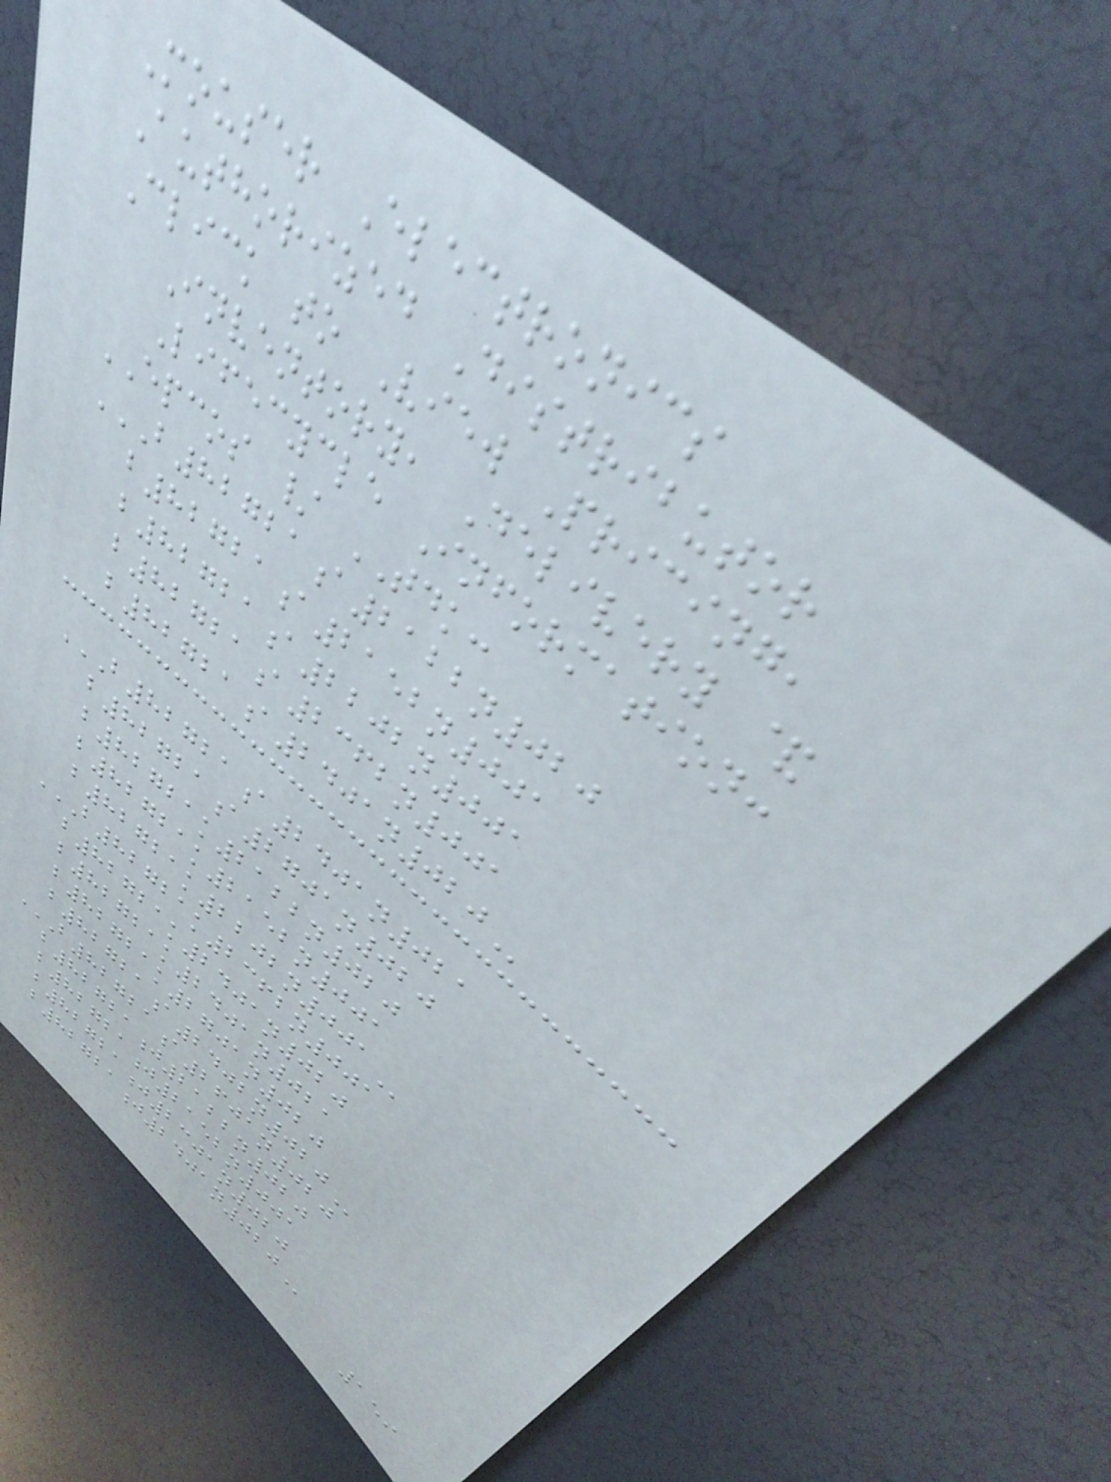Mouser Electronics
Authorized Distributor
Click to View Pricing,
Inventory, Delivery &
Lifecycle Information:
EPCOS / TDK:
B82721A2122N020
B82721A2152N001
B82721A2202N001
B82721A2362N001
B82721A2401N020
B82721A2401N021
B82721A2701N020
B82721K2122N020
B82721K2152N001
B82721K2202N001
B82721K2362N001
B82721K2401N020
B82721K2401N021
B82721K2701N020
B82721A2402N020
B82721A2601N020
B82721J2122N020
B82721J2152N001
B82721J2301N020
B82721J2401N020
159
